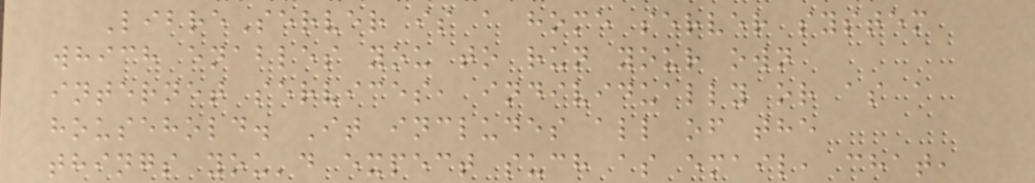LibreServer is a home server system
which enables you to run your own
internet services, individually or as a
household. It includes all of the
things you'd expect such as email, chat,
